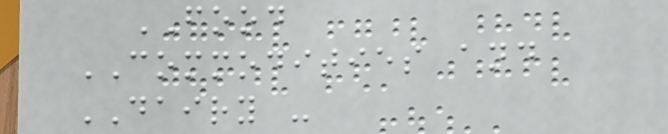FOOD
COMMODITIES and
DAIRY -
